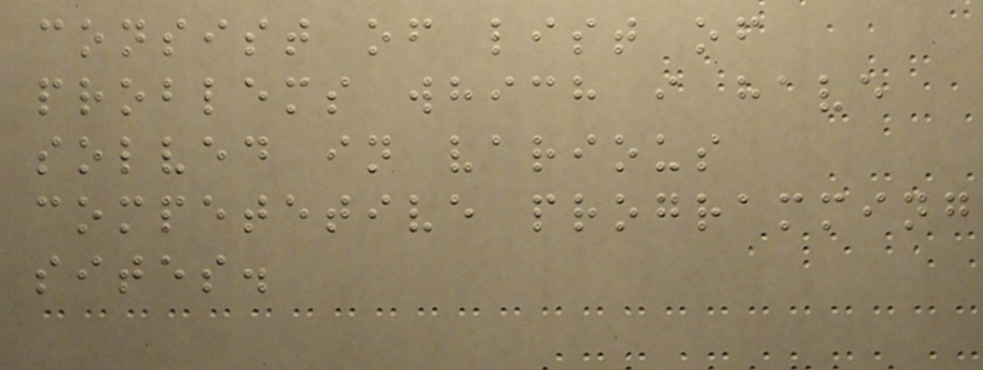consist of list of
problems which i have
solved in various
competetive programming
sites.
